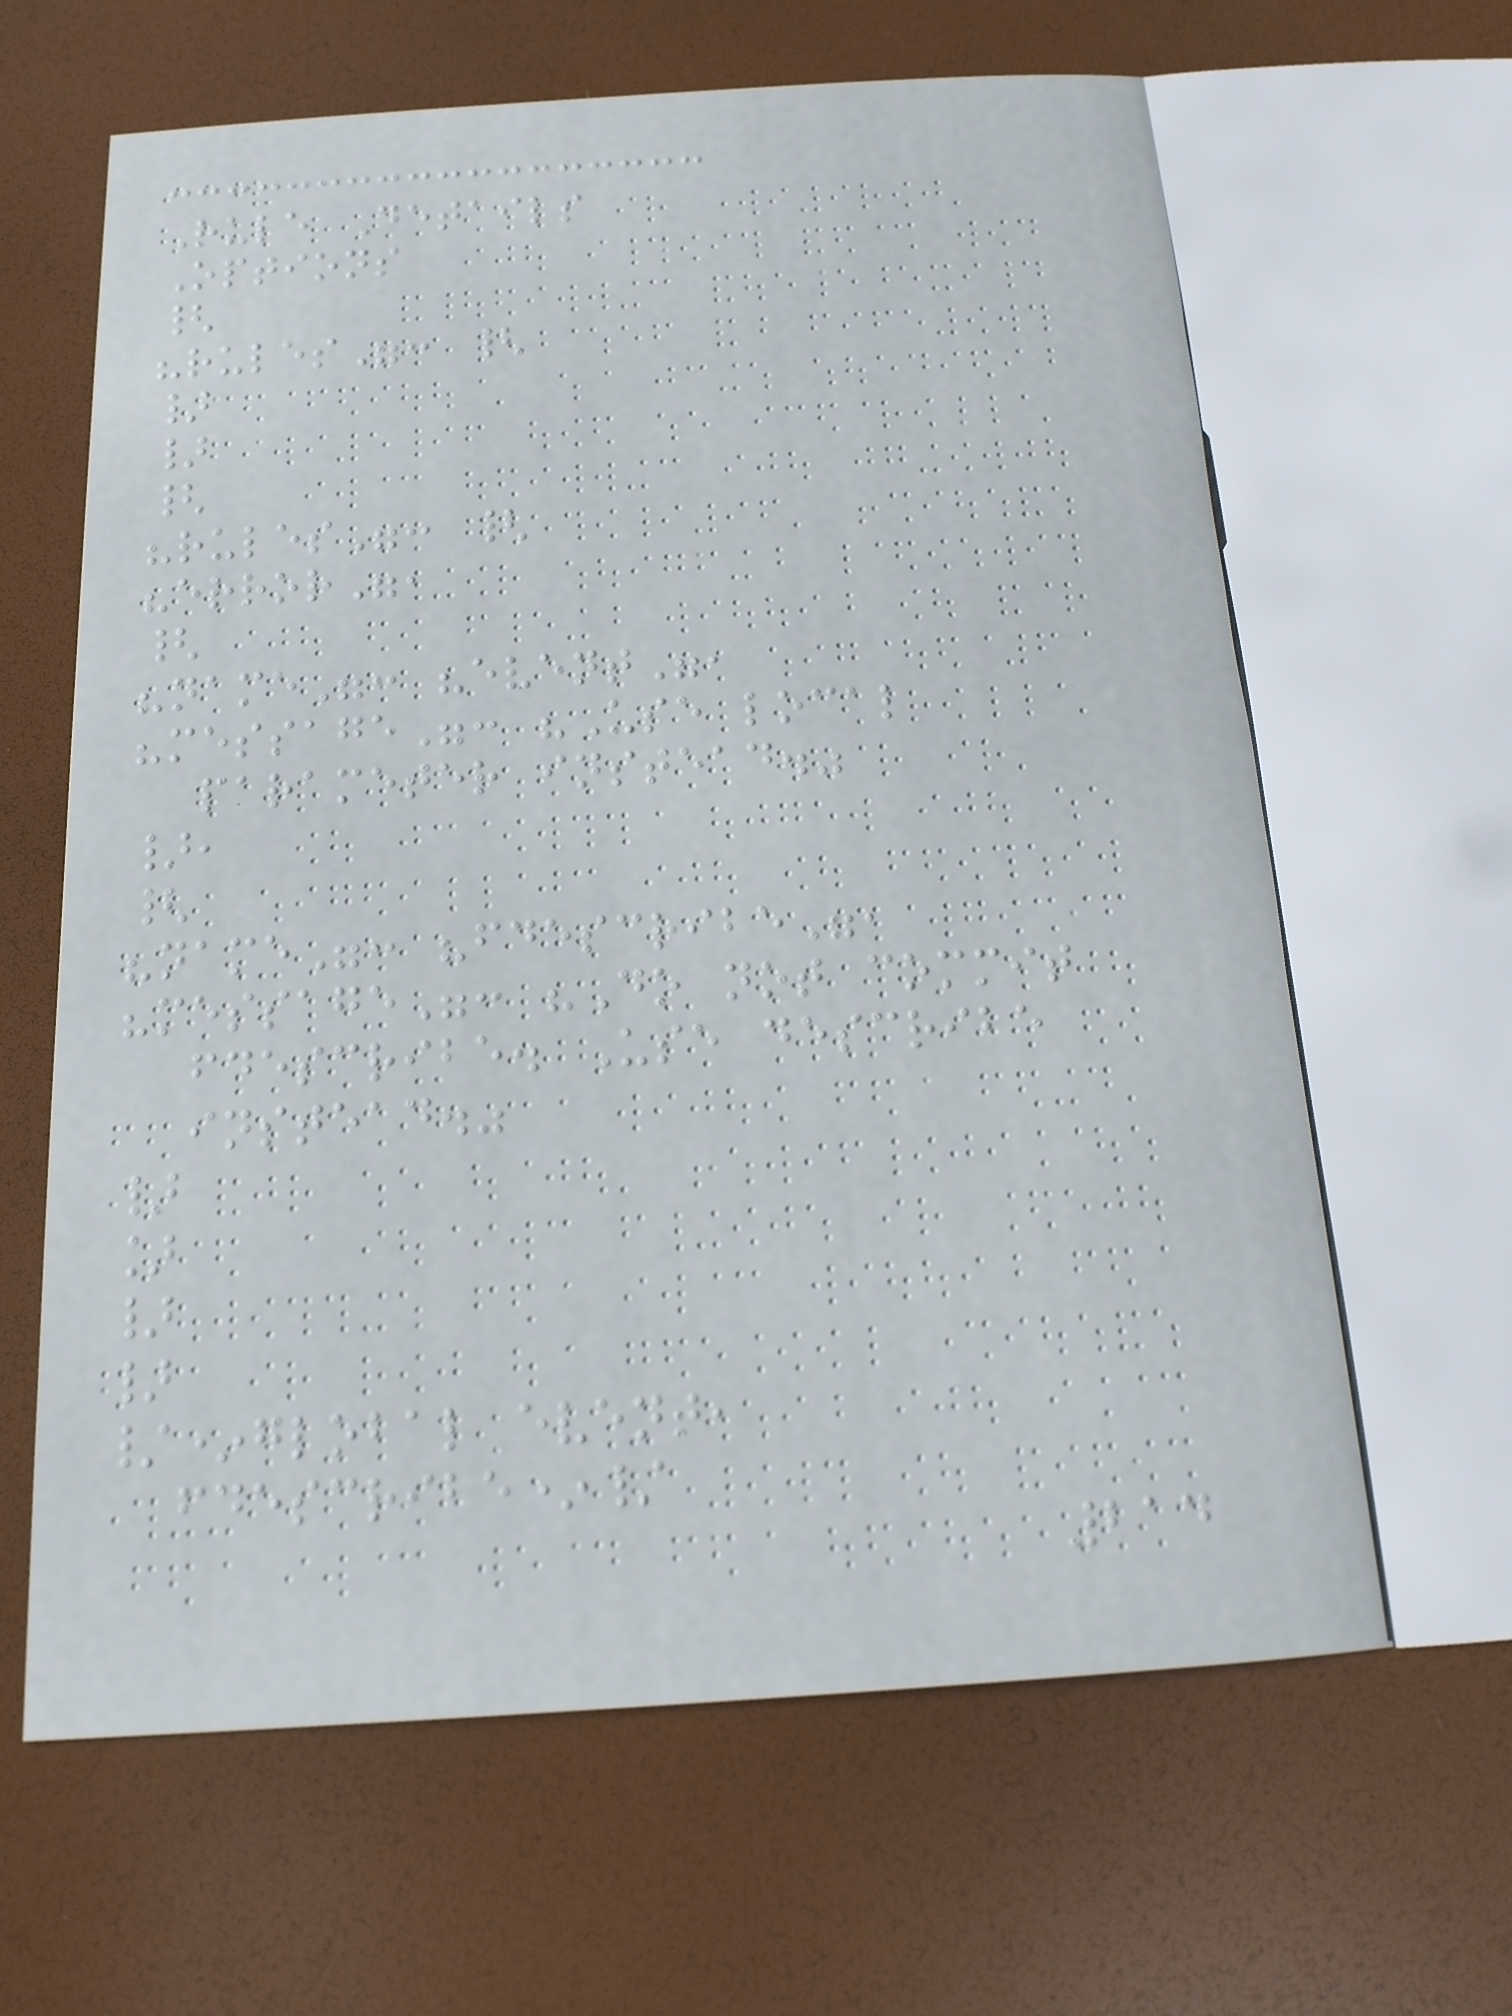Rule Details
Options
{
"rules": {
}
}
{
"rules": {
"error",
{
"name": "event",
"message": "Use local
parameter instead."
},
{
"name": "fdescribe",
"message": "Do not commit
fdescribe. Use describe
instead."
}
]
}
}
/*global event,
fdescribe*/
214
